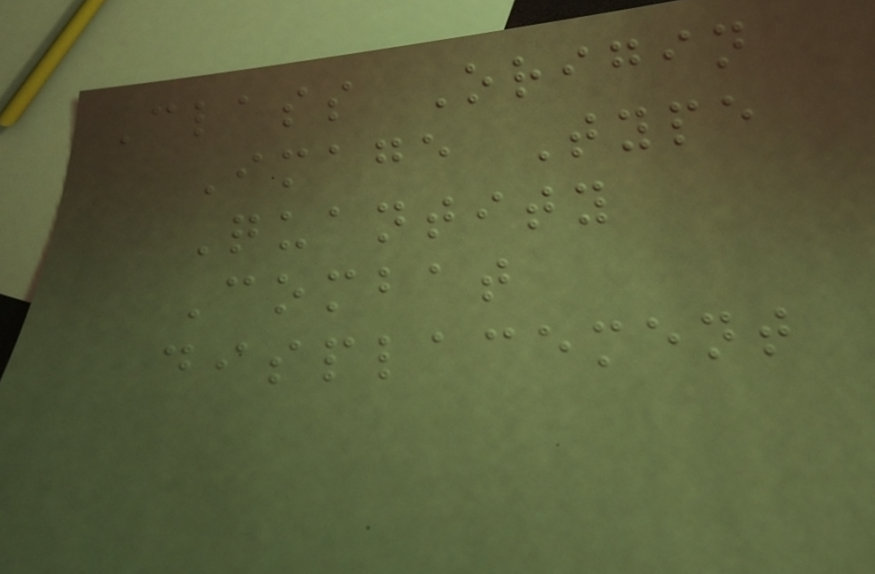Class Origin
Image Type
Quantity
Combat
displacement
